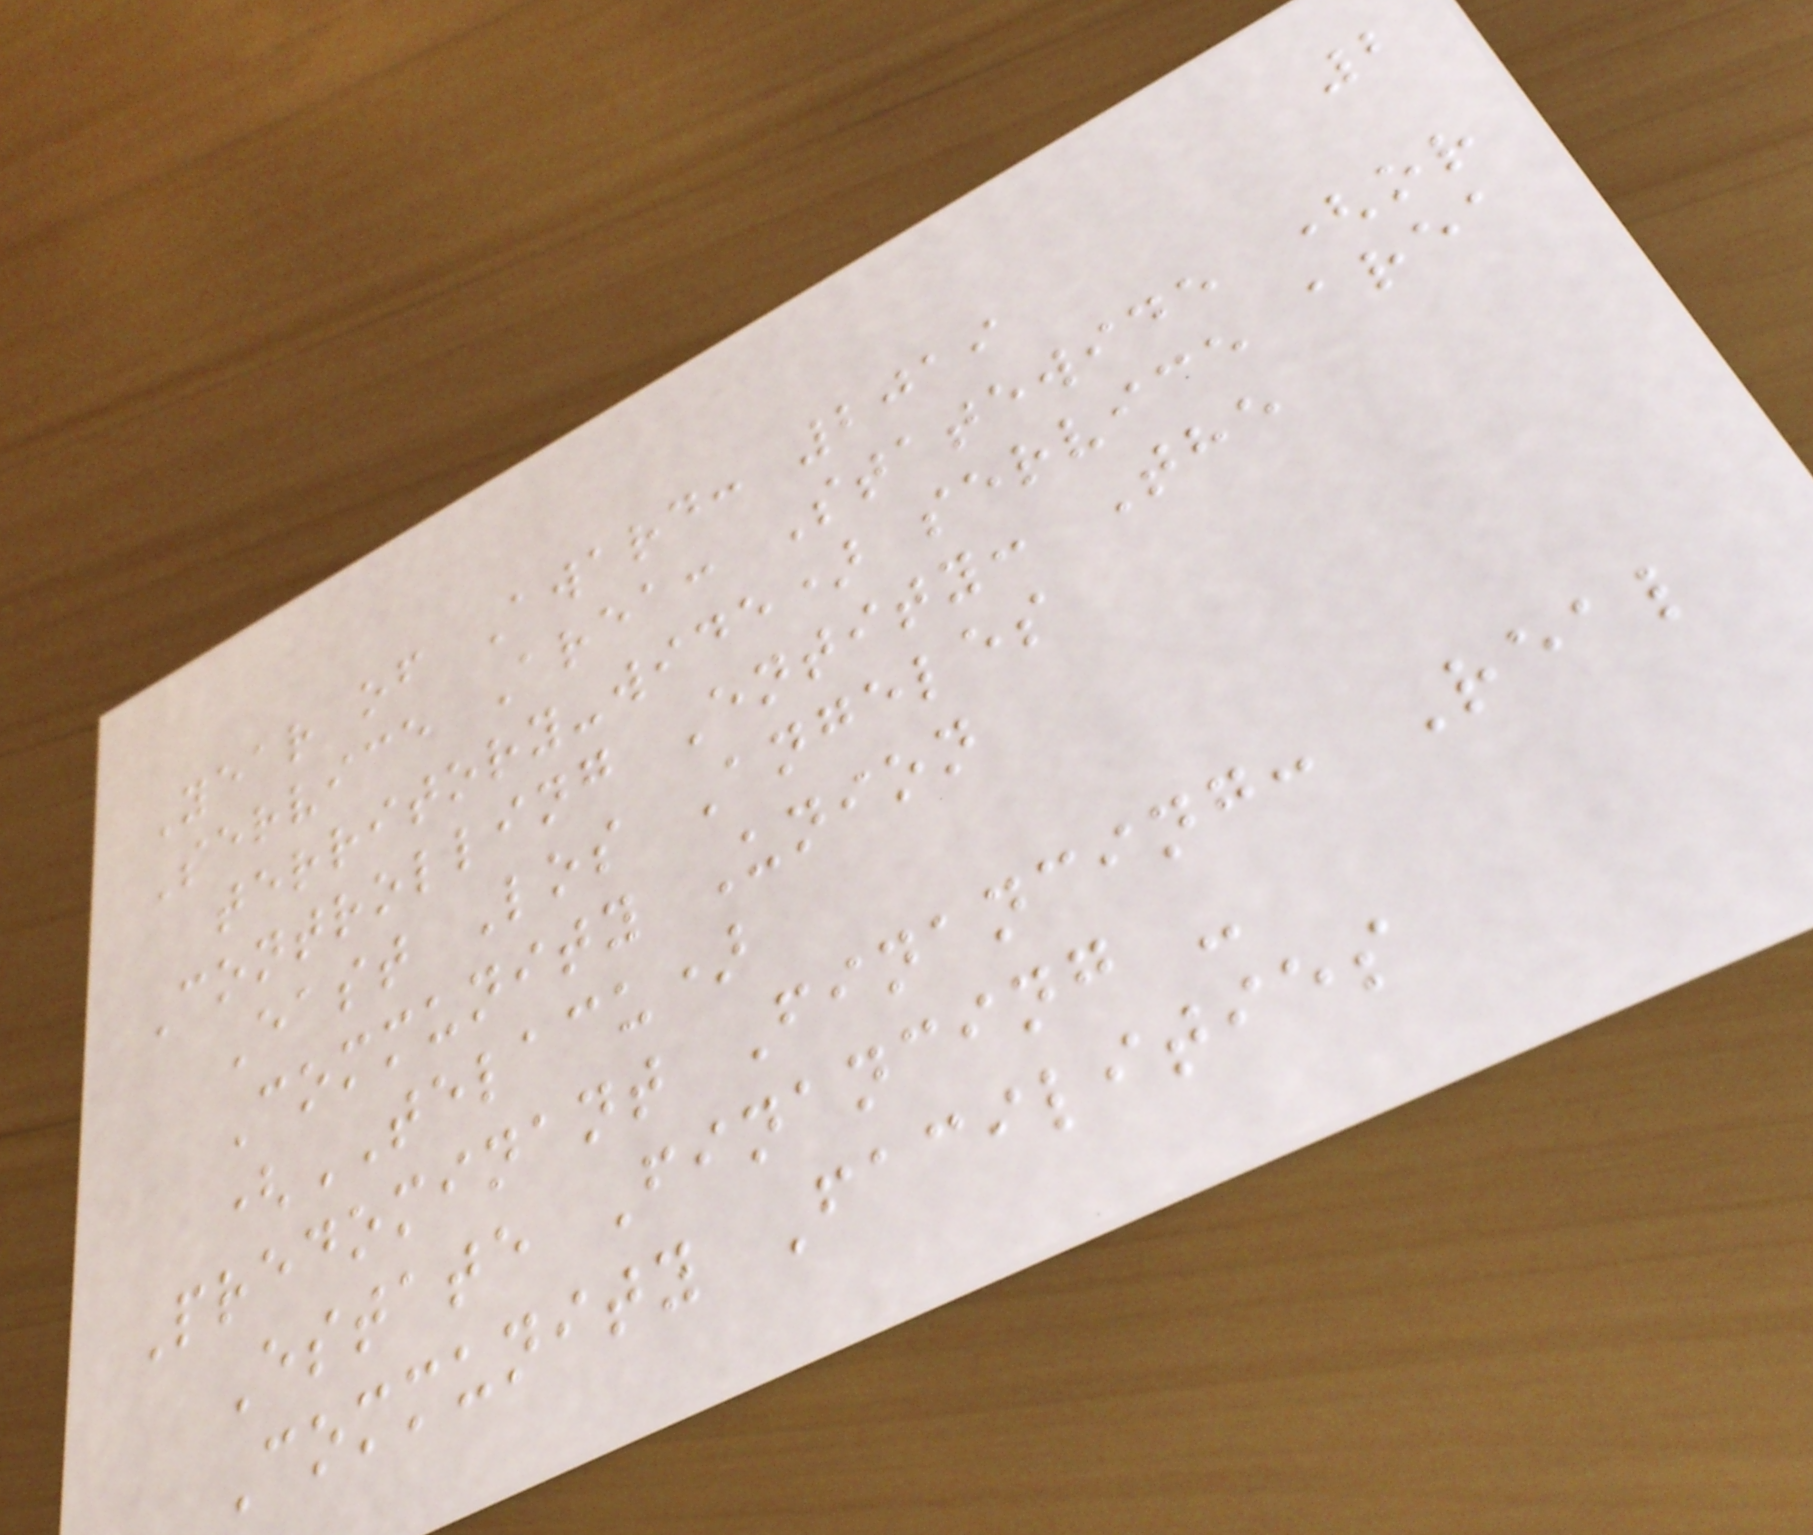2
Year of Award: 2019
Service Area: Statewide (or
territory-wide) service area
Controlling Entity: The
East Los Angeles
Community Union
(TELACU)
Predominant Financing: Real
Estate Financing -
Community Facilities
